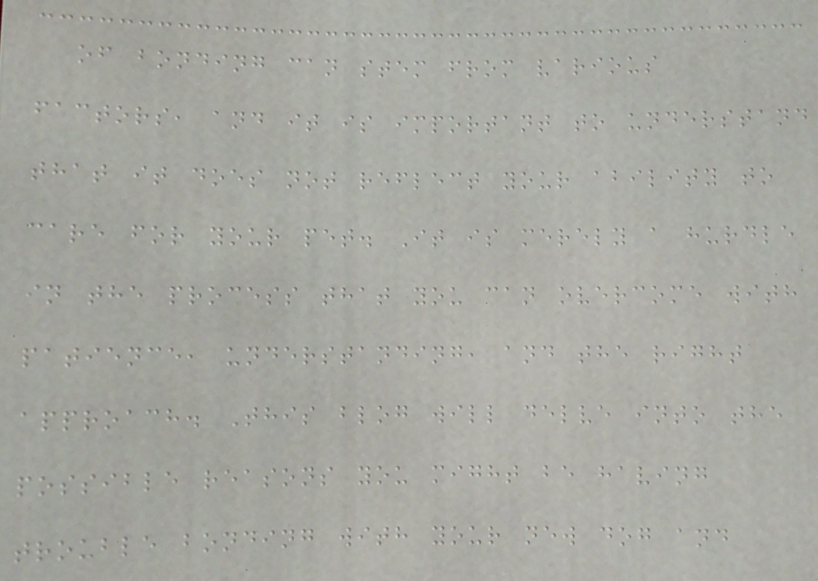of bonding can stem from various
factors, and it is important to understand
that it does not reflect your ability to
care for your pet. It is merely a hurdle
in the process that you can overcome with
patience, understanding, and the right
approach. This blog will delve into the
possible reasons you might be having
trouble bonding with your new dog and
